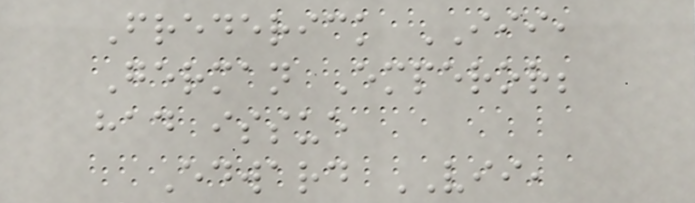Frederick III,
German Emperor;
had issue
Edward VII,
